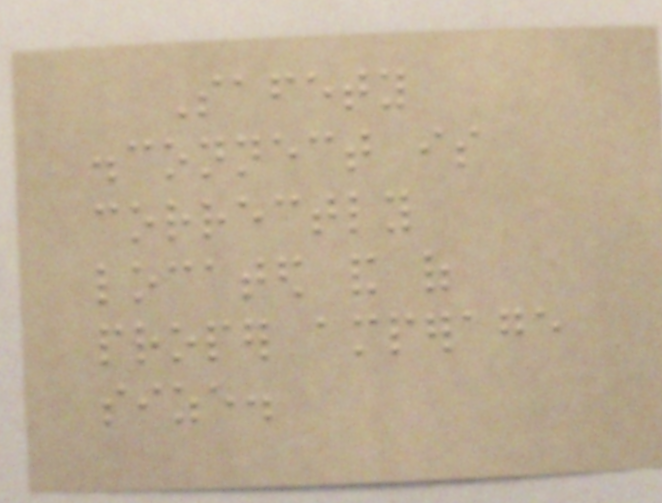Safety
disconnect is
correctly
located and of
proper amperage
size.
